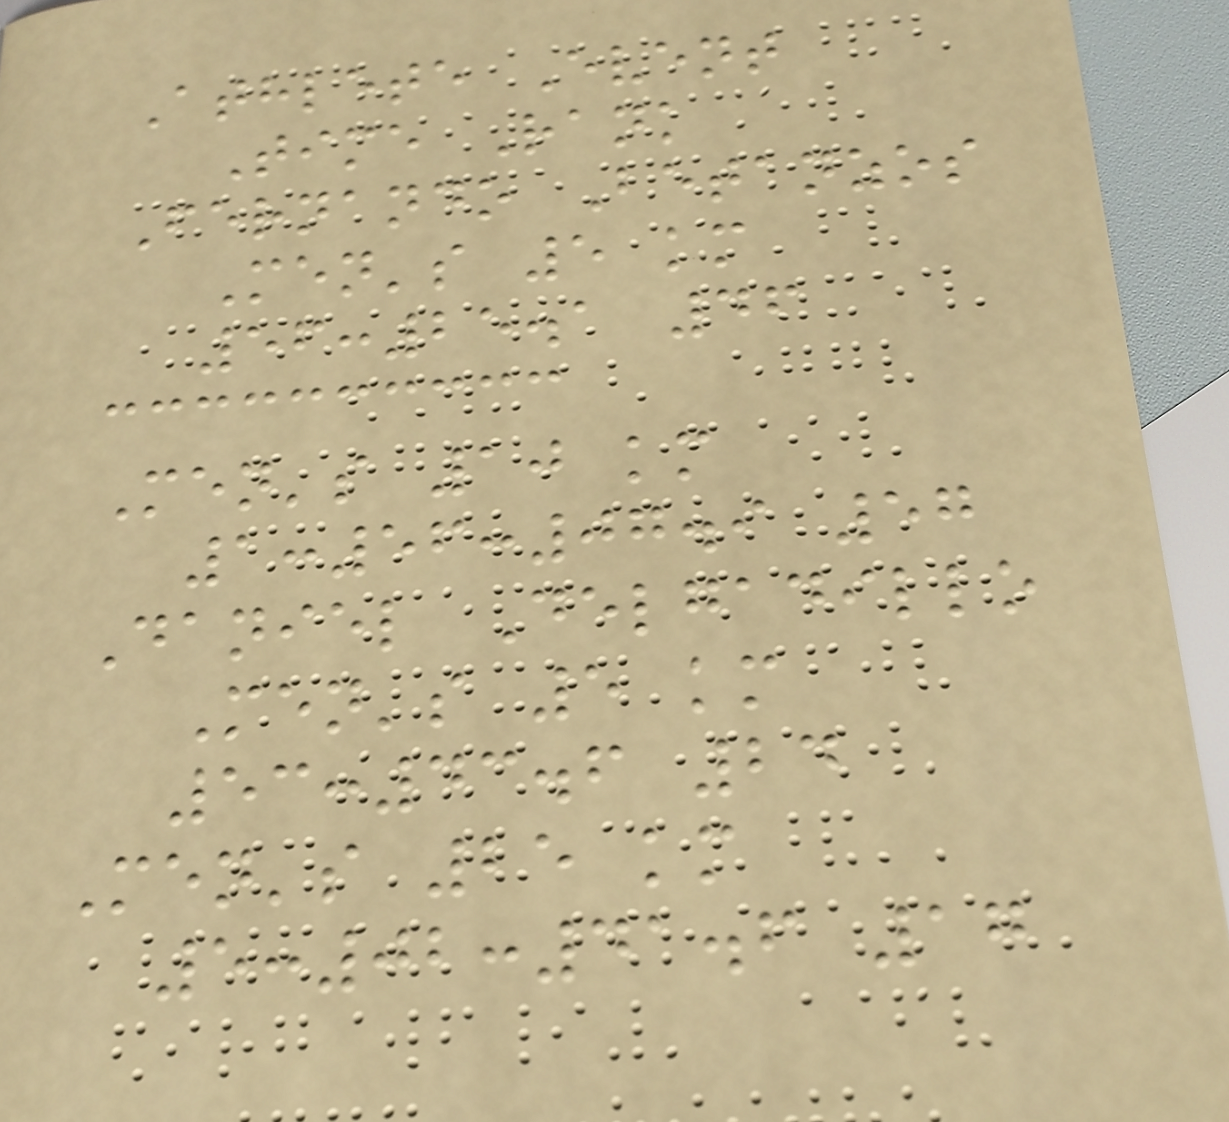Athlete Event
Time Rank
Fernando Betanzos
Men's 5 km
56:25.1 46
Men's 10 km
1:56:07.9 57
Daniel Delgadillo
Men's 5 km
53:43.6 24
Men's 25 km
5:02:41.6 17
